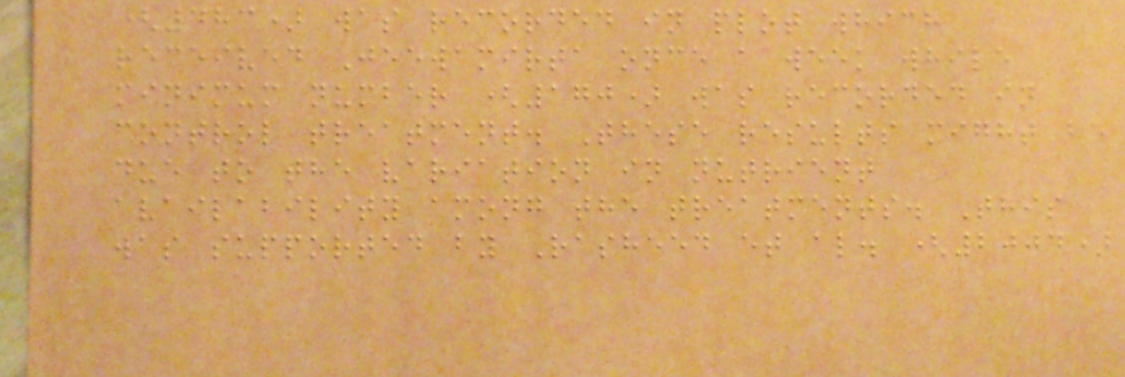(483) was recorded in plot which
received Jeewamirta once a week while
minimum number (170) was recorded in
control treatment. These results might be
due to the variation in nutrient
availability among the treatments. This
was supported by Rasheed et al. (2004)
